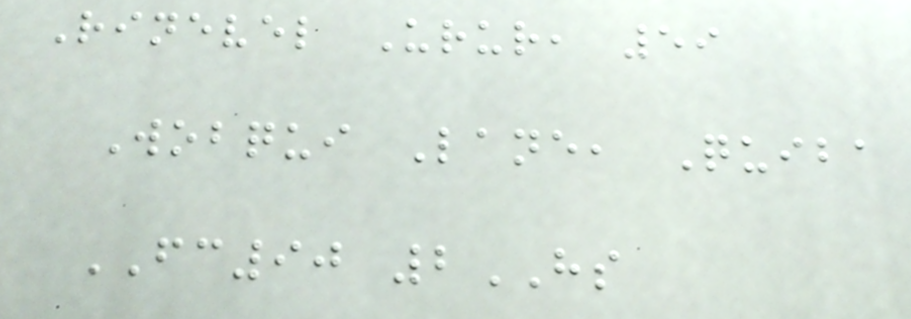Rinevel Urur, 59
Wobqui Lane, Quiba
FC90 2HS
